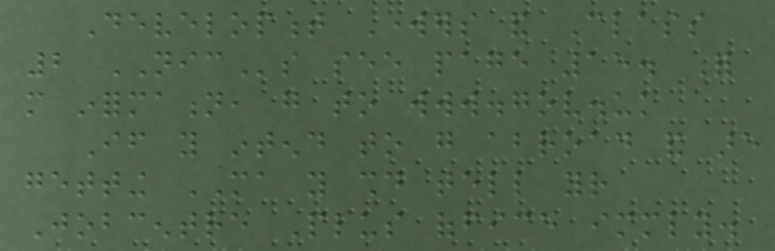Development Workers and Class
2 NICs see page 15. For
more information, go to www.gov.uk
If you intend to go abroad and are
getting MA you should tell your
Jobcentre Plus office immediately.
